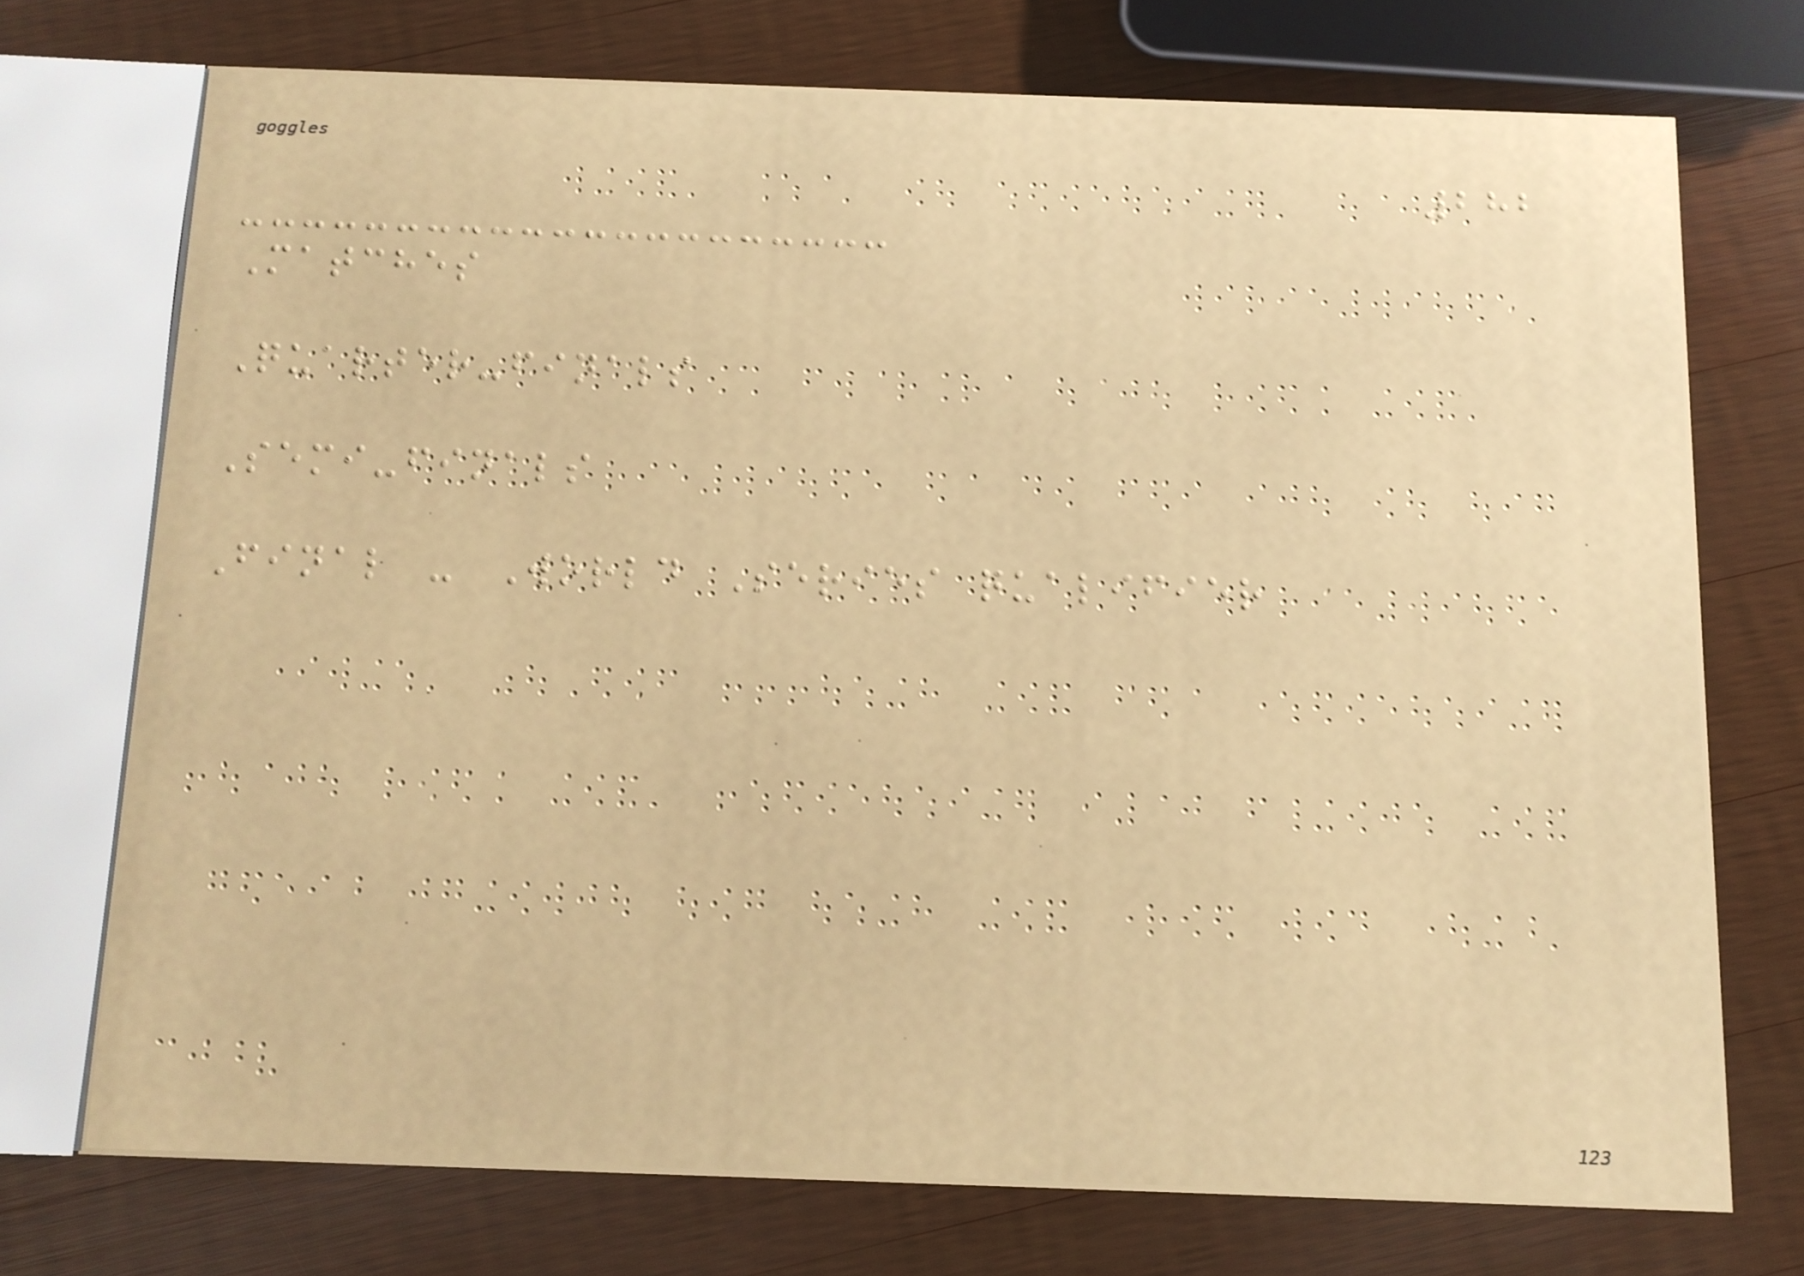282
Matches
Quarter-finals
Semi-finals
Final - World Series qualifier
